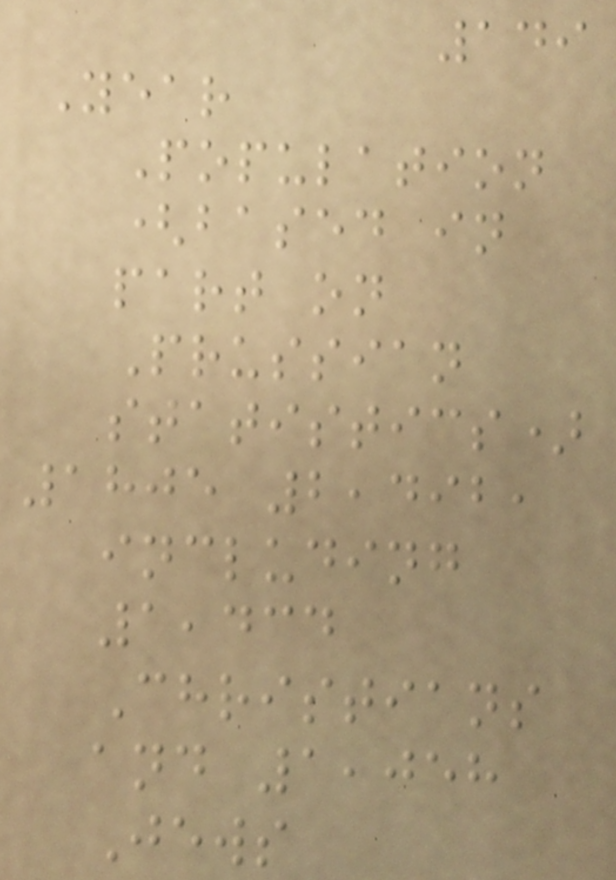149
Year
Population
(based in
part on
Prussian
statistics)
1805 2,492,
including
1,434
Christians
and 1,058
Jews
